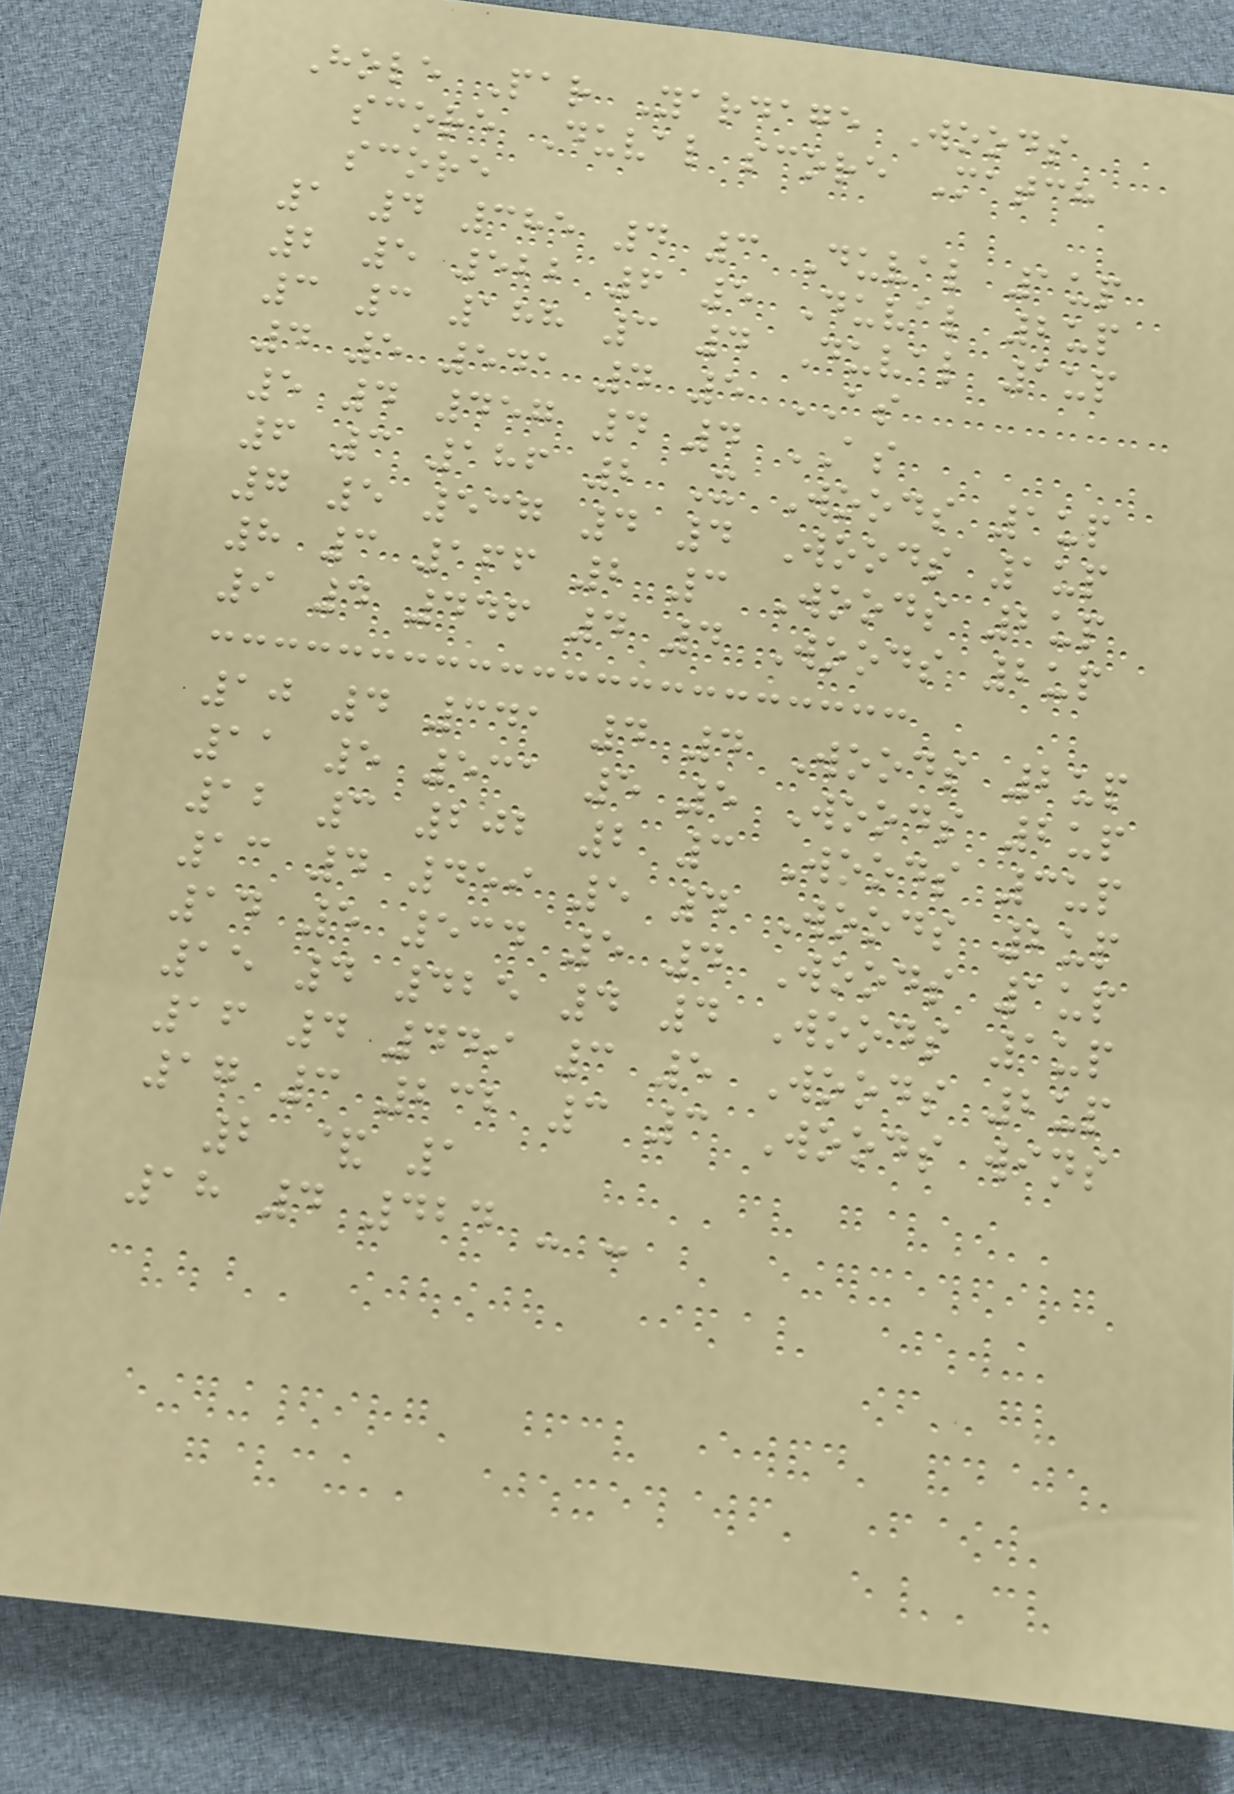Hole Par Yardage Woods
score Duval score Match
score
1 4 385 4 3 Duval 1up
2 5 522 6 5 Duval 2up
3 3 188 3 4 Duval 1up
4 5 541 4 5 AS
5 4 457 4 4 AS
6 3 186 2 X Woods 1up
7 5 537 4 4 Woods 1up
8 3 166 2 3 Woods 2up
9 4 446 4 4 Woods 2up
10 4 341 4 4 Woods 2up
11 5 531 5 5 Woods 2up
12 3 202 2 3 Woods 3up
13 4 459 5 4 Woods 2up
14 5 534 5 4 Woods 1up
15 4 425 4 4 Woods 1up
16 4 449 3 5 Woods 2up
17 3 232 3 3 Woods wins
2 & 1
18 4 424 - -
